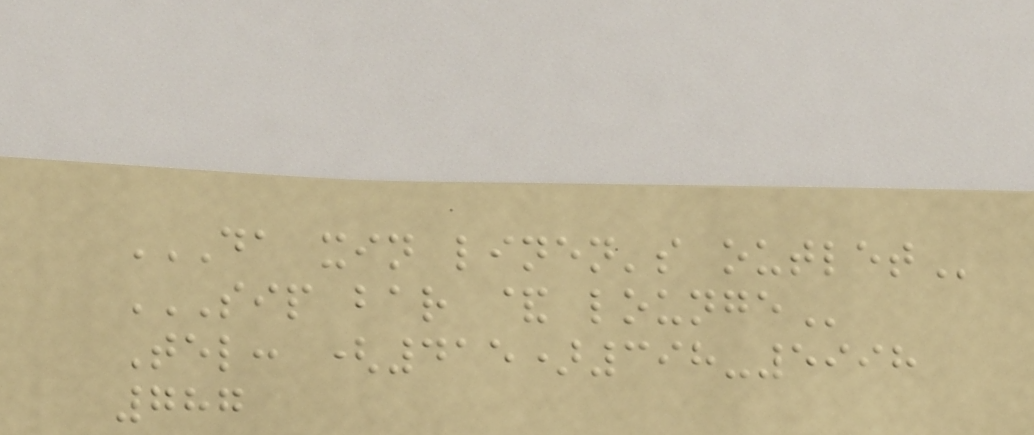DA XIN LINEN'S OUTLET
SIP BAR & LOUNGE
Tel: (415)398-5998
787
